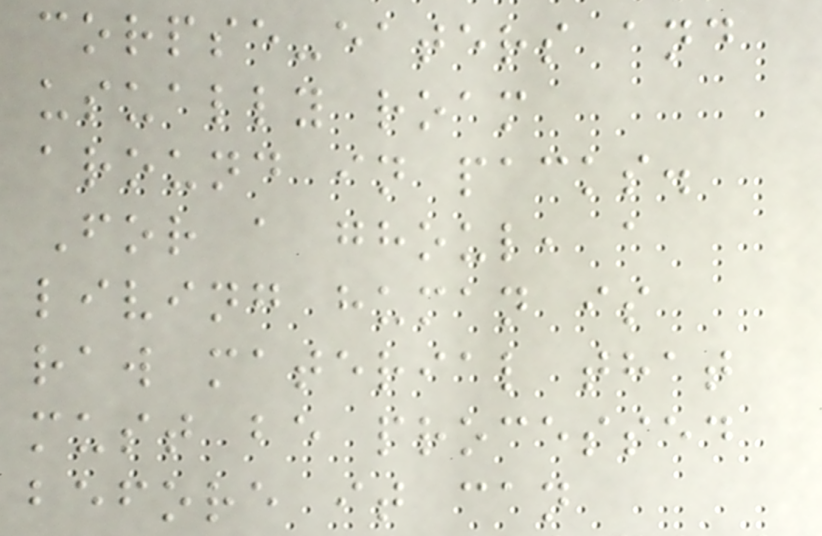corpse-eaters and
usually roam
around in packs.
For a ghoul, a
living human is
raw material that
must be processed
before it can
